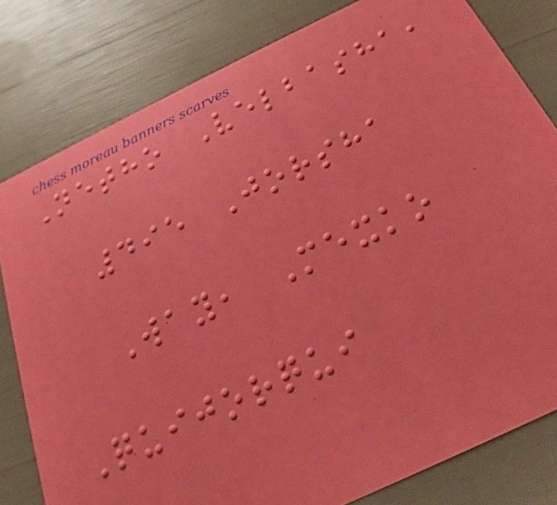Netho Velbasha,
495 Jorsha
Way, Mexko
Quijorqui
